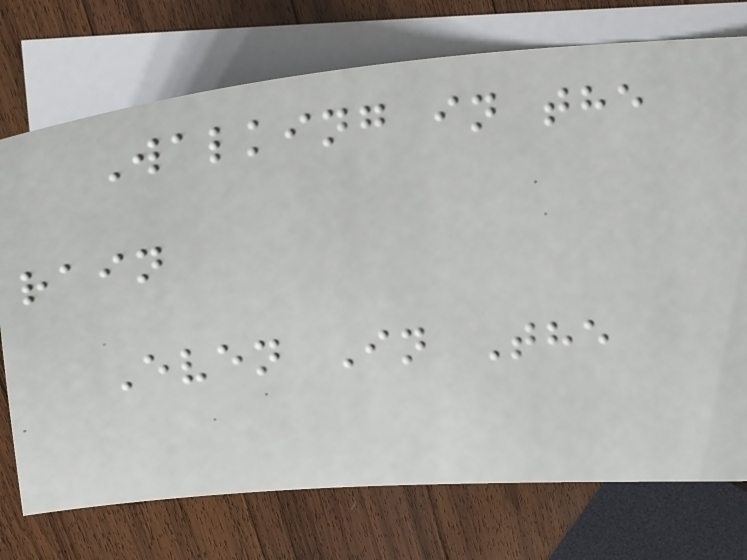Walking in the
rain
Even In The
